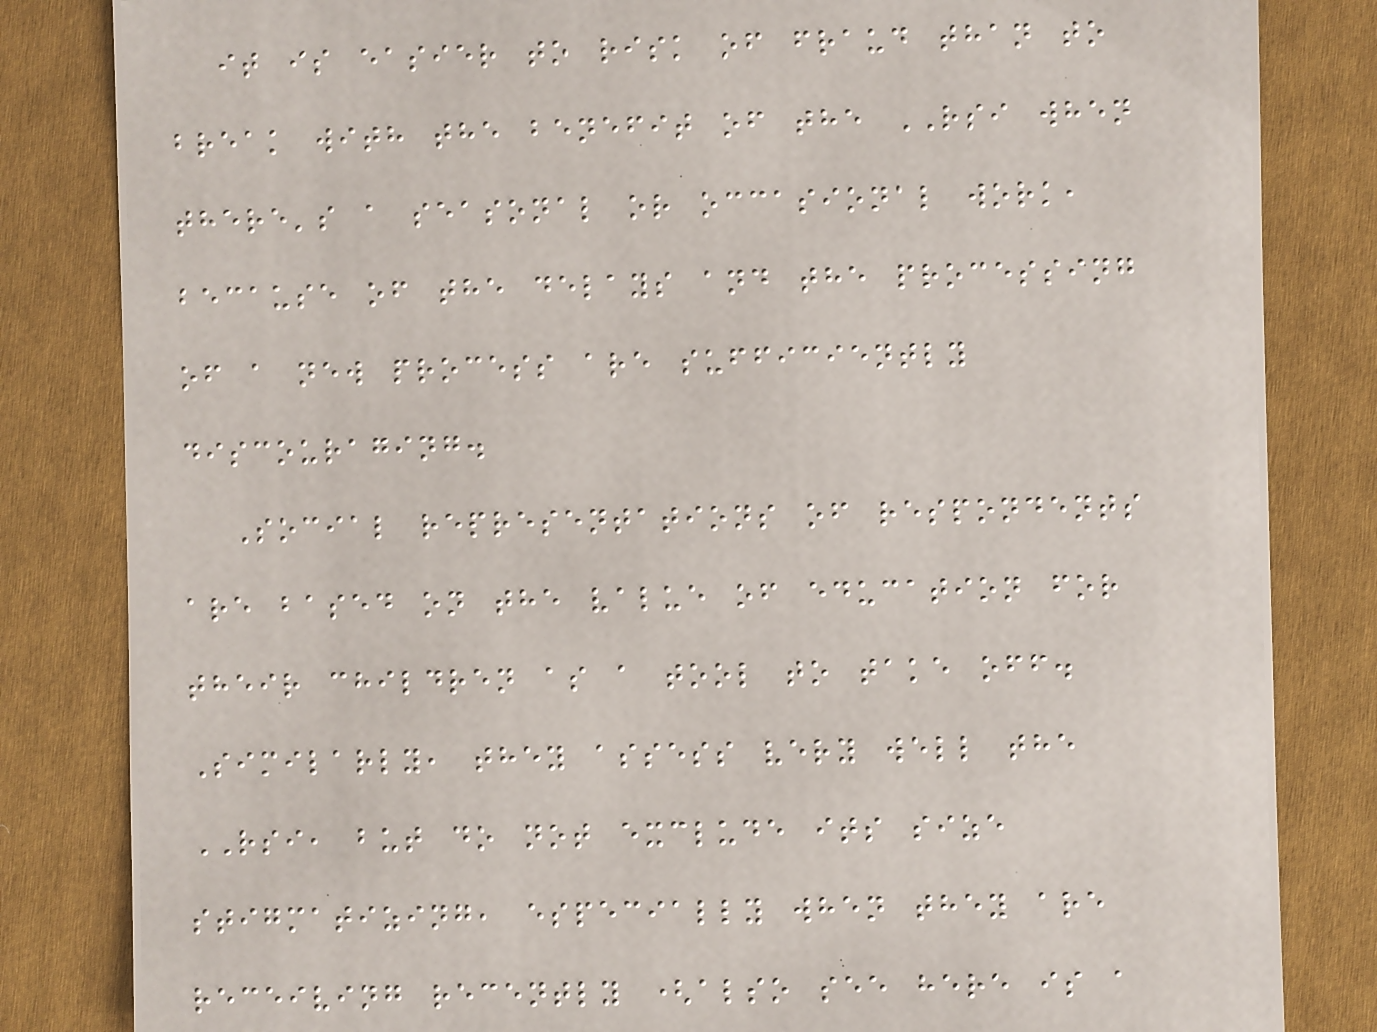it is easier to risk of fraud than to
break with the benefit of the RSI when
there's a seasonal or occasional work,
because of the delays and the processing
of a new process are sufficiently
discouraging.
Social representations of respondents
are based on the value of education for
their children as a tool to take off.
Similarly, they assess very well the
RSI, but do not exclude its size
stigmatizing, especially when they are
receiving recently (also see here is a
